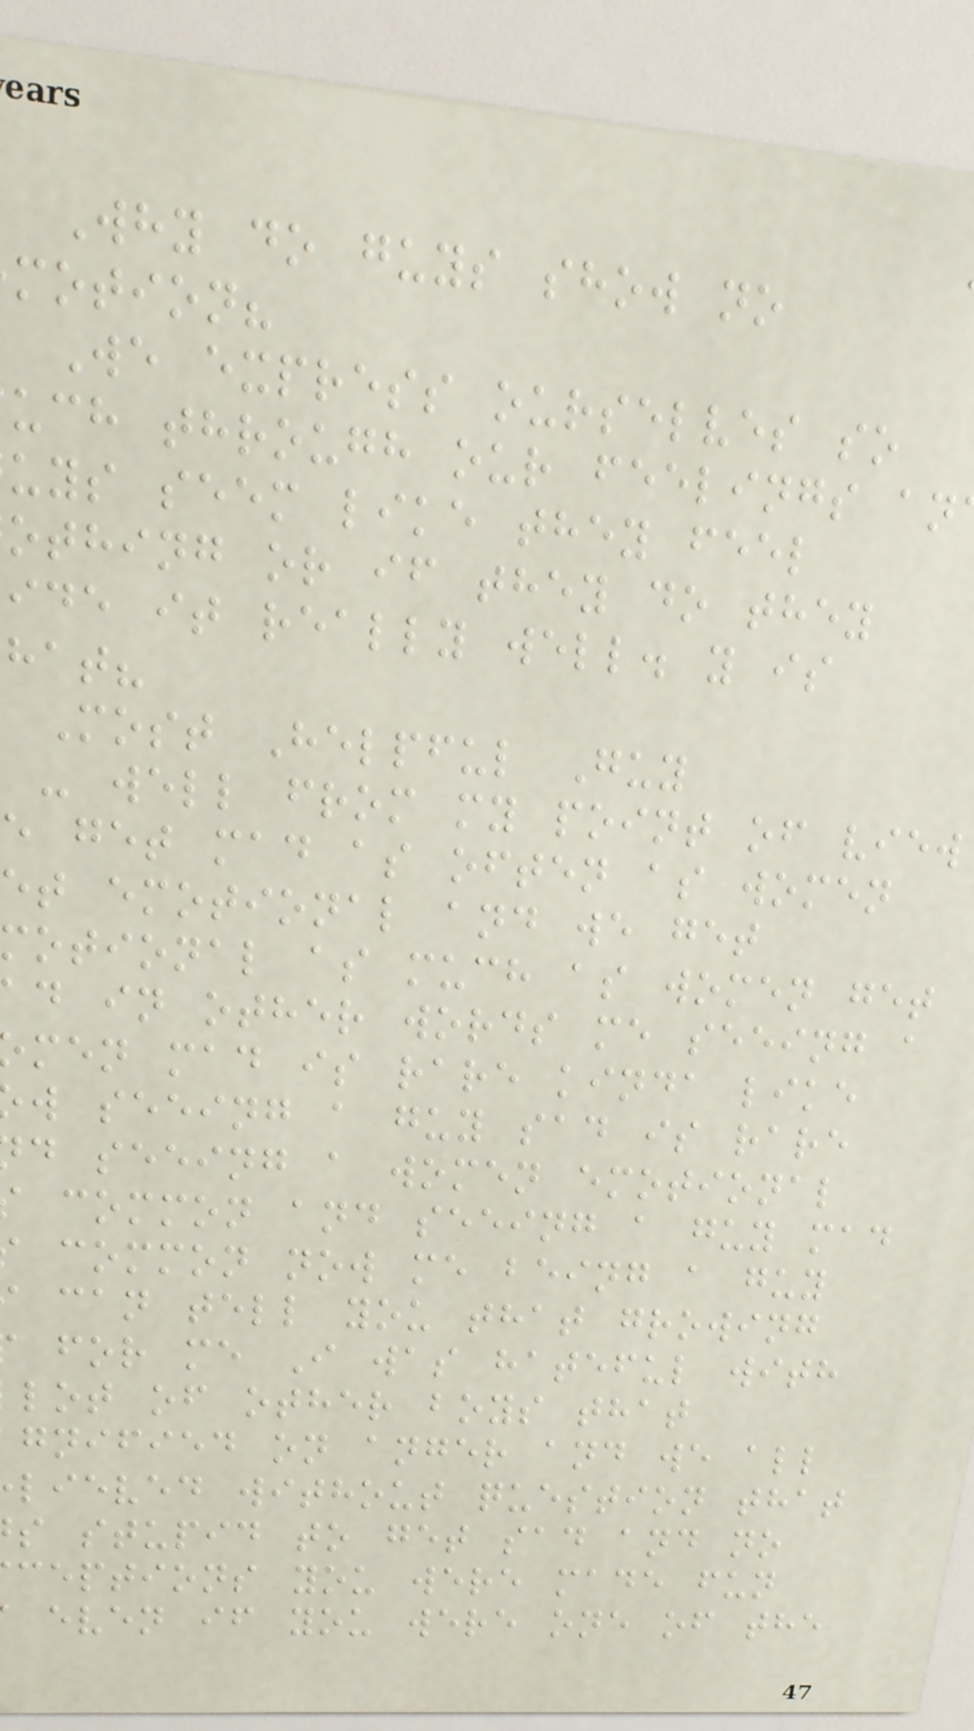Why do guys show no
motion?
We express ourselves so
uch through our feelings an
uys seem like they feel
othing or if they do they
ide it really well. y is
hat?
Most Helpful Guy
- well from my point of view
e get mad as often as women
et emotional and we get
motional as much as women get
d in other words me seeing a
men mad is rare kinda like
w seeing a guy sad is rare
d seeing a women emotional
common and seeing a guy mad
common now me being a guy
can tell you that growing
for me I was hateful with
lot of other boys that
gnified on anger and we all
lieved without question that
s stupid to get sad and no
ceptions you were made fun
even if you were one of the
